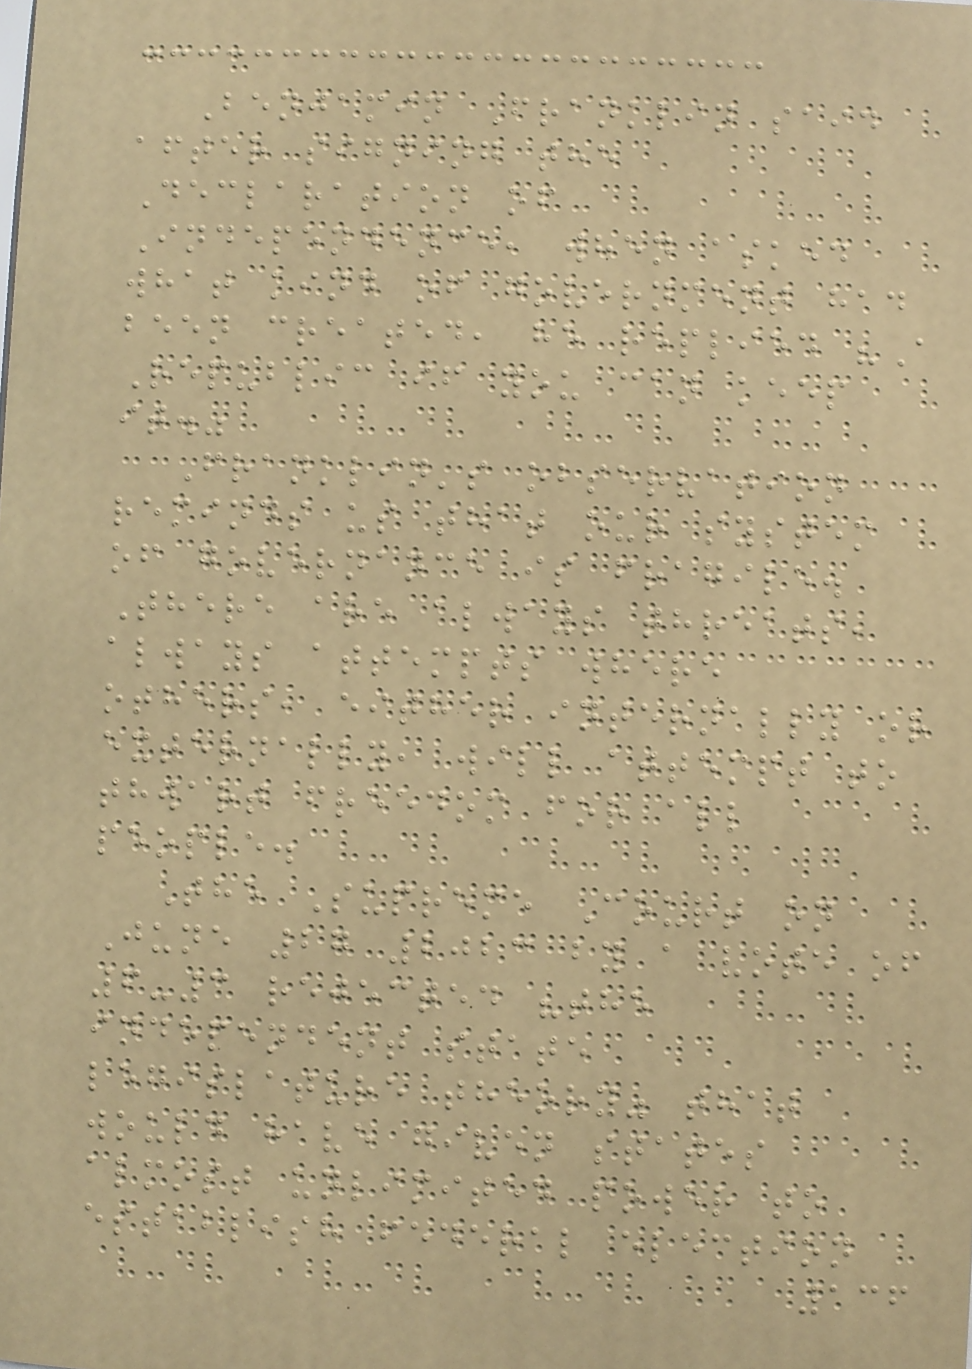Benjamin Franklin said
after signing the
Declaration of
Independence, when asked
what kind of government had
been created, he replied "A
Republic if you can keep
it."
Franklin's observation
reminds us that our system
of governance is fragile.
There are always threats,
always attempts where
others, either internally or
externally, will attempt to
thwart freedom for all
people.
The Supreme Court on
June 27 2023 by a vote of
6-3 rejected "the
independent state
legislature theory" that
would have given states
almost unlimited power to
establish federal election
136
